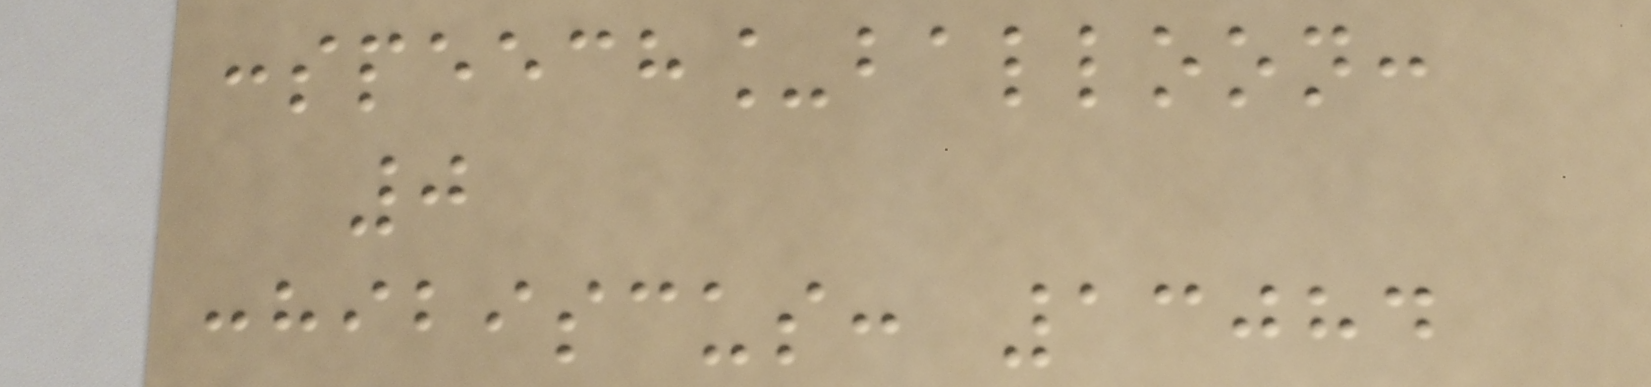:speech_balloon:
0
:hibiscus: 13084
